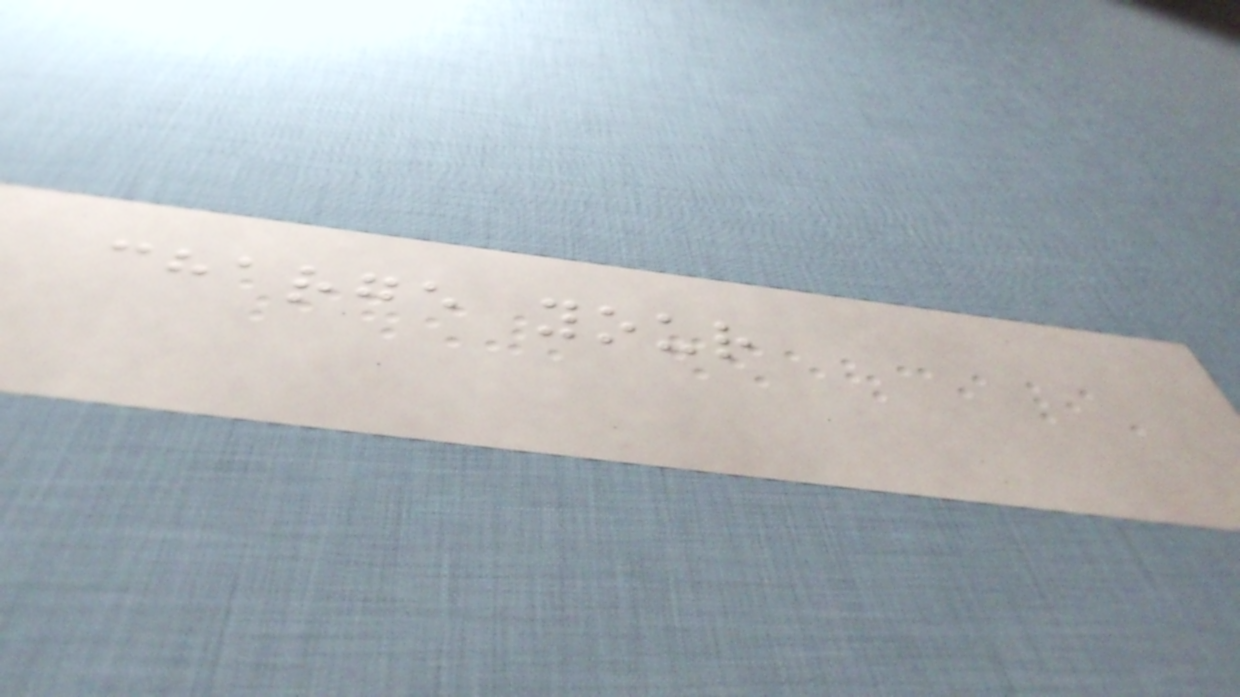charge your
